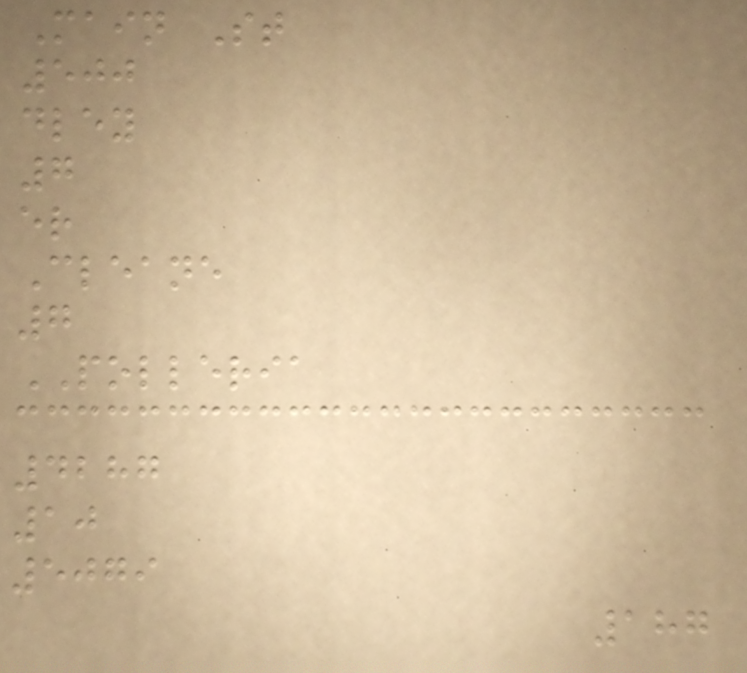Main St
500
dley
7
er
Cleane
7
POLLERIA
4287
10
5079
187
